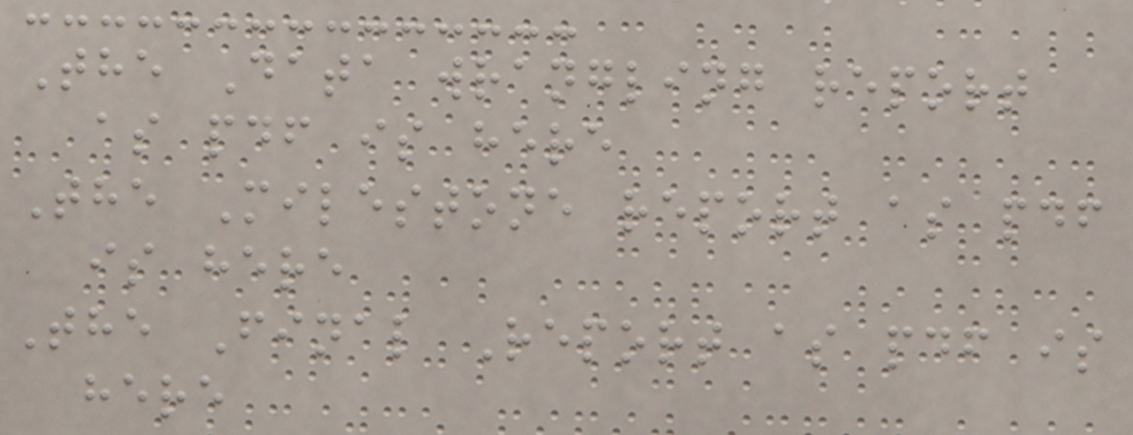The Data wrangling report
as pdf is here
The Milestone report as pdf
is here
The Final Report as pdf is
here
